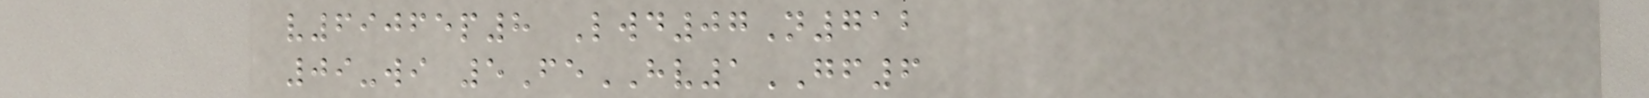v69065p8 Lwd07N712
09-wi 5FeHV1GF6
